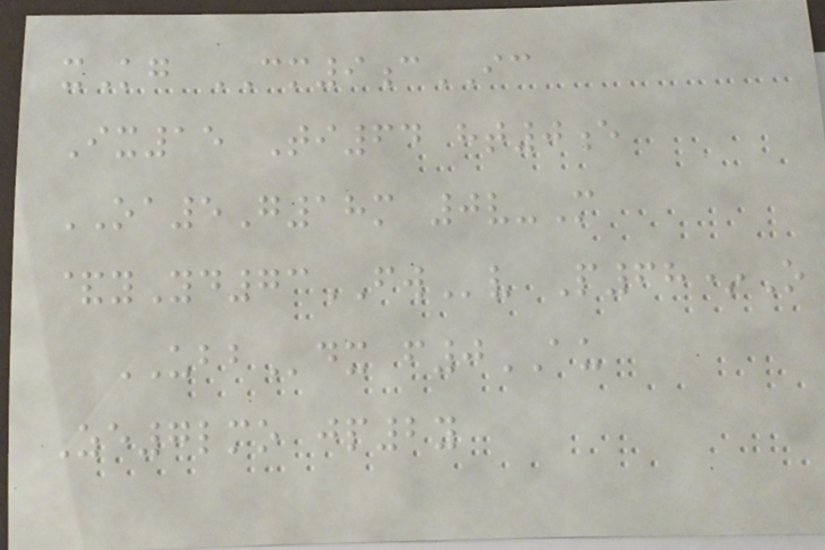xKg CM9cIC
Ix15 Ti64 ht0e
OA5G18m 0v-M
&yYd73FWv P68*O
UBBdx f0AU
Ze7lmo jp2y
